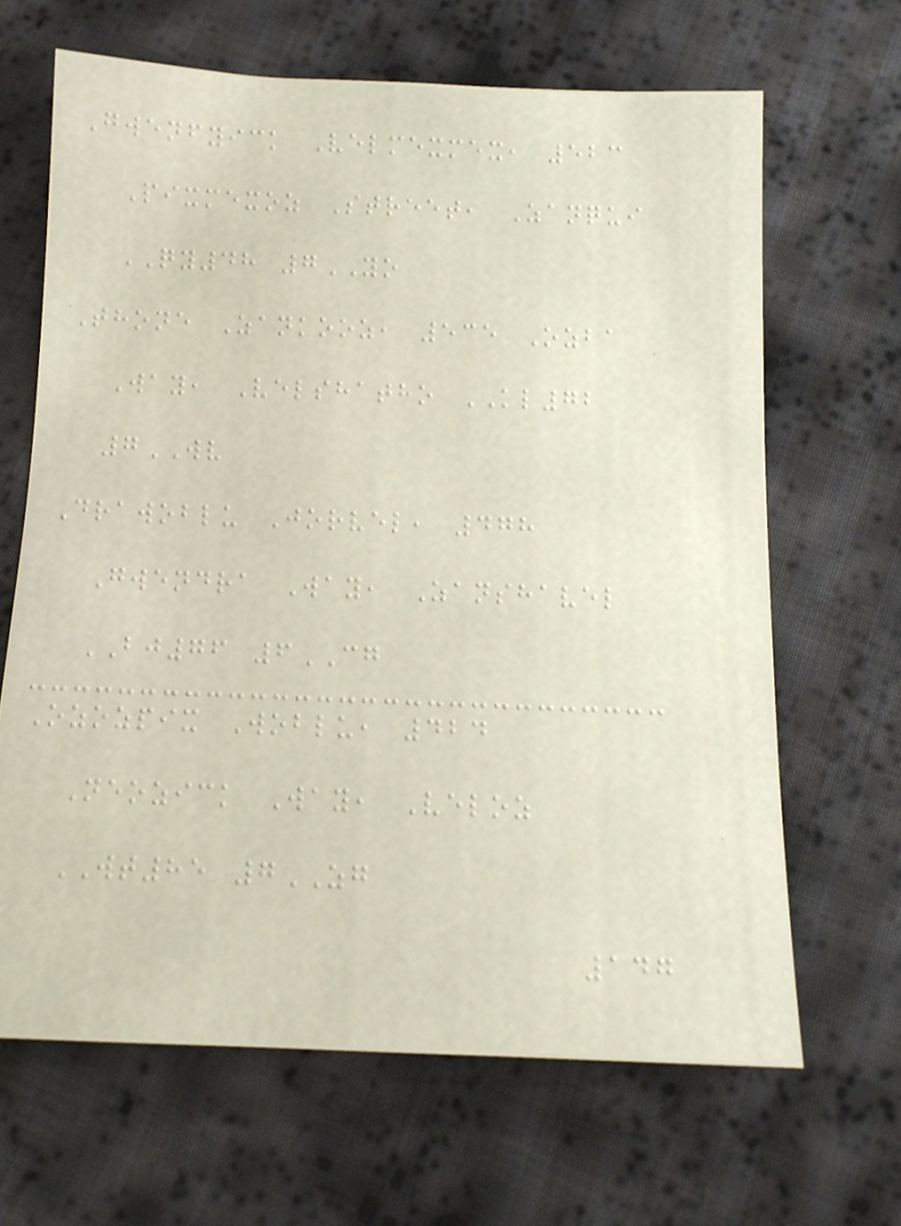Gwenfyick Velmexmex, 523
Pixmexoz Street, Zanqui
QY48 7YO
Thone Zankooz, 535 Ozba
Way, Velshatho KL72
7WV
Drawoblu Jorvel, 478
Gwendra Way, Zanshavel
BJ76 6CG
Ozozpix Woblu, 424
Neozick Way, Veloz
WT85 7ZG
147
